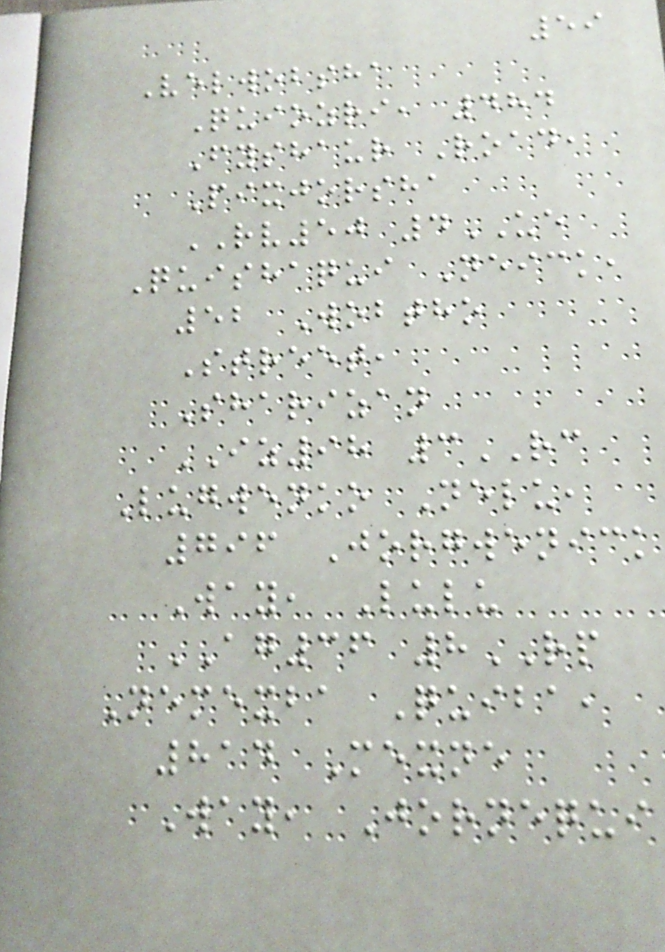59
Velwobsha
Quiozri, 484
Fyshaur Road,
Pixjorsha
RV50 4UE
Quishaqui Neick,
52 Wobtho
Street,
Sharizan
IZ98 3RC
Lugwenko Nelu,
796 Jorgwenick
Way, Lulu
AG36 8RP
Nemexba Quiba,
814 Mexne
Way, Jornequi
